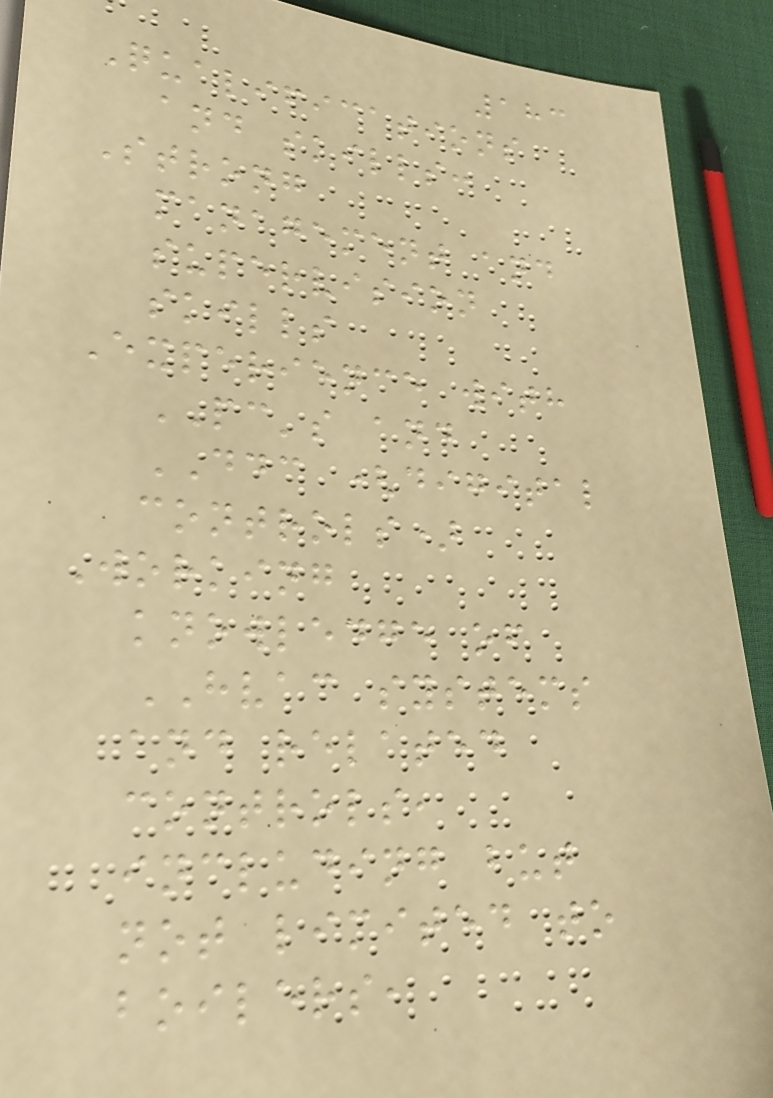183
Qualifications
and skills:
Strong
management and
supervision
skills
Experience with
PC's and
DDC (digital
controls)
Working
knowledge of
HVAC systems
and related
controls,
including but
not limited to
boilers,
